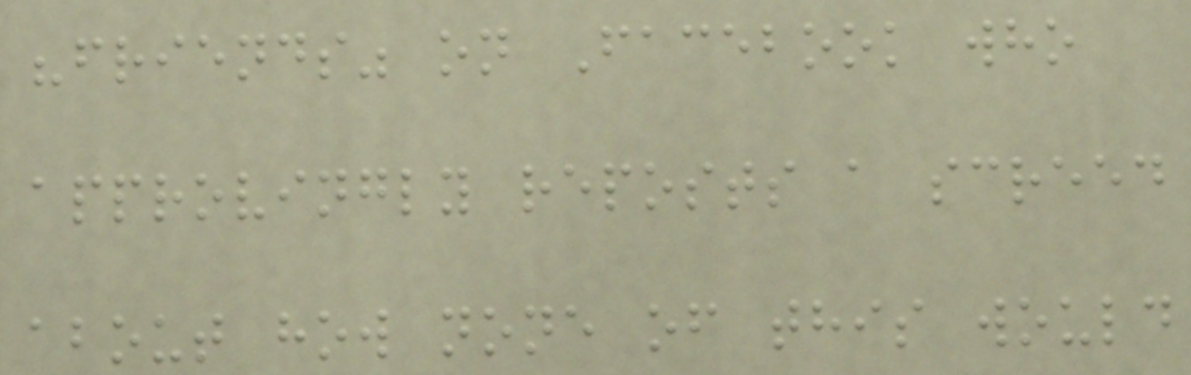"friends" on Facebook who
approvingly reposts a screed
about how none of this would
